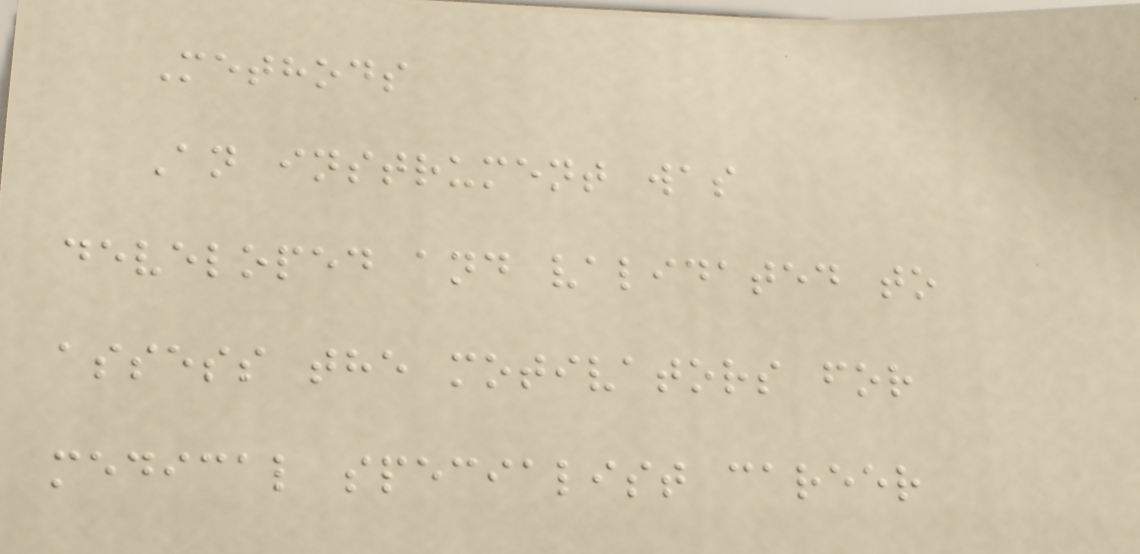Methods
An instrument was
developed and validated to
assess the motivators for
medical specialist career
